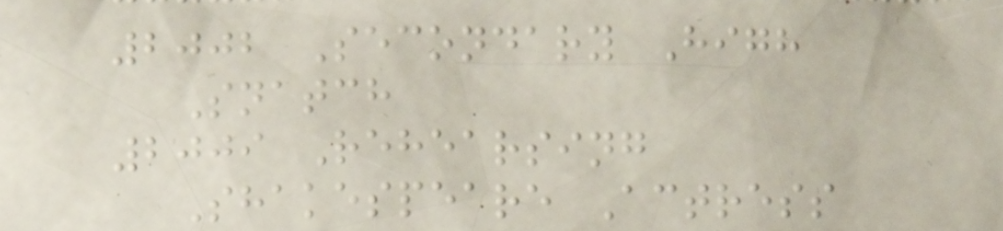2002 Secondary High
Snatch
2009 Rehearsing
Shakespeare Actress
